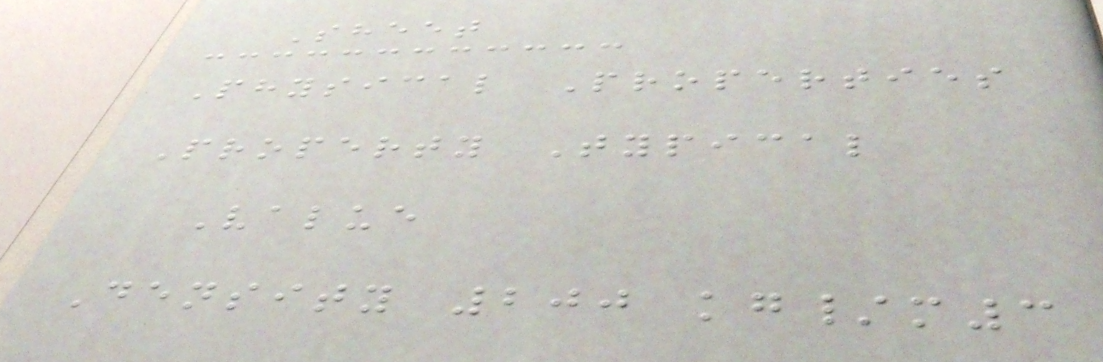Sheet
Physical Properties
Property Typical
Value
Density 200 kg/m3
